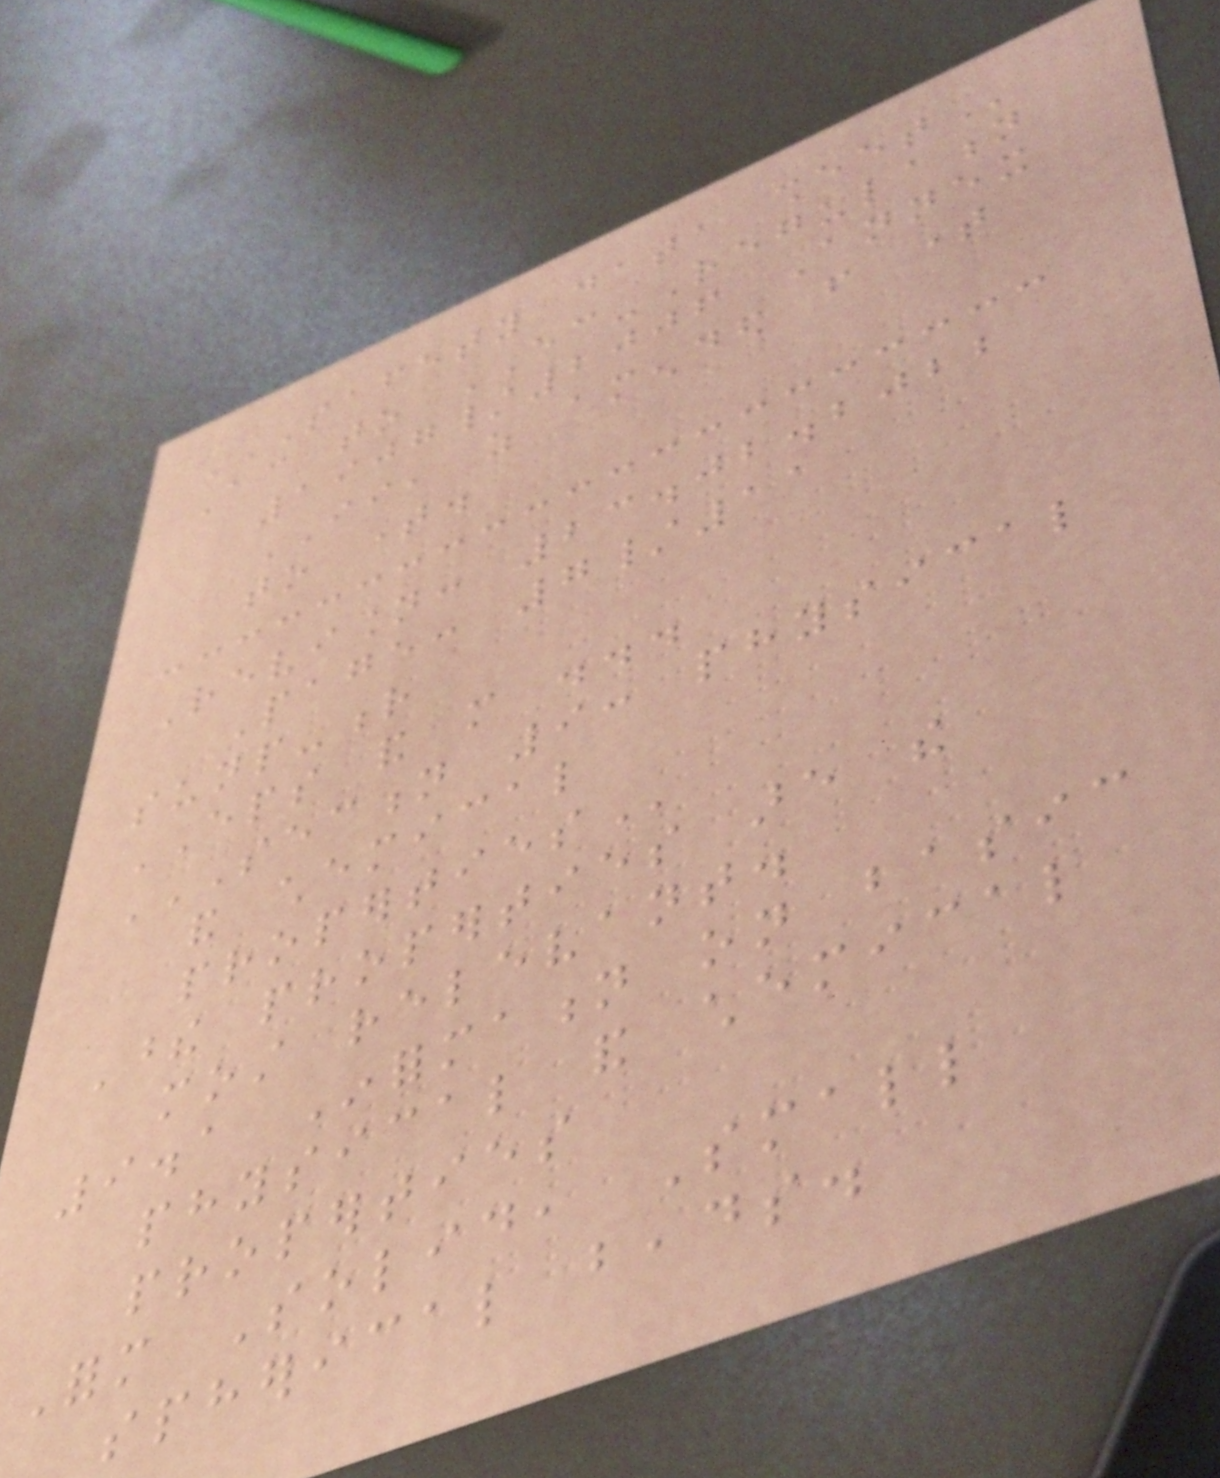SAFETY DATA SHEET
According to EC-Regulation
1907/2006 Annex
II, as amended from time
to time.
Revision: 23.02.2022
Page: 7/11
sunp-r
EPS and more ...
SECTION 9: PHYSICAL
AND CHEMICAL
PROPERTIES
These properties are the
most relevant.
9.1 Information on basic
physical and chemical
properties
Form Solid, Small
spherical beads.
